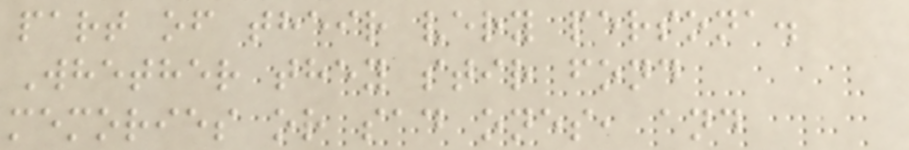part of their very persona.
Whether they stir fond
memories or sad ones, and
